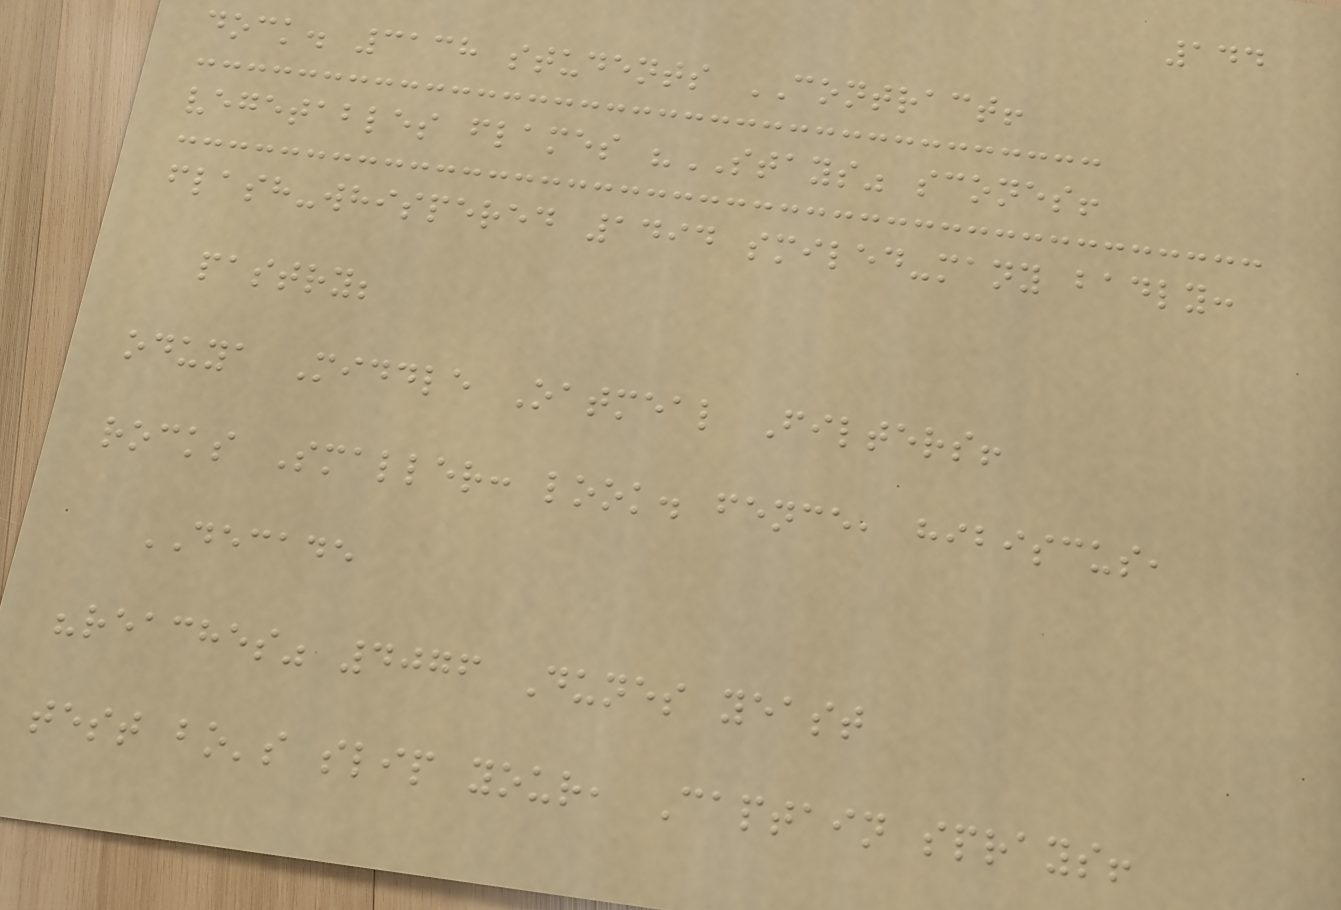144
dock. 3138 students CONTRACT!
vegetables flames "STAYS" scones!
flash-whispered 1494 smiled-many badly:
pastry;
oduya Middle Oatmeal Filters!
rocks Smaller: look. fence, hibiscus,
DECADE
"reaches" 4076 Dunes yeast
test bo's slip your, Captain sprays!
